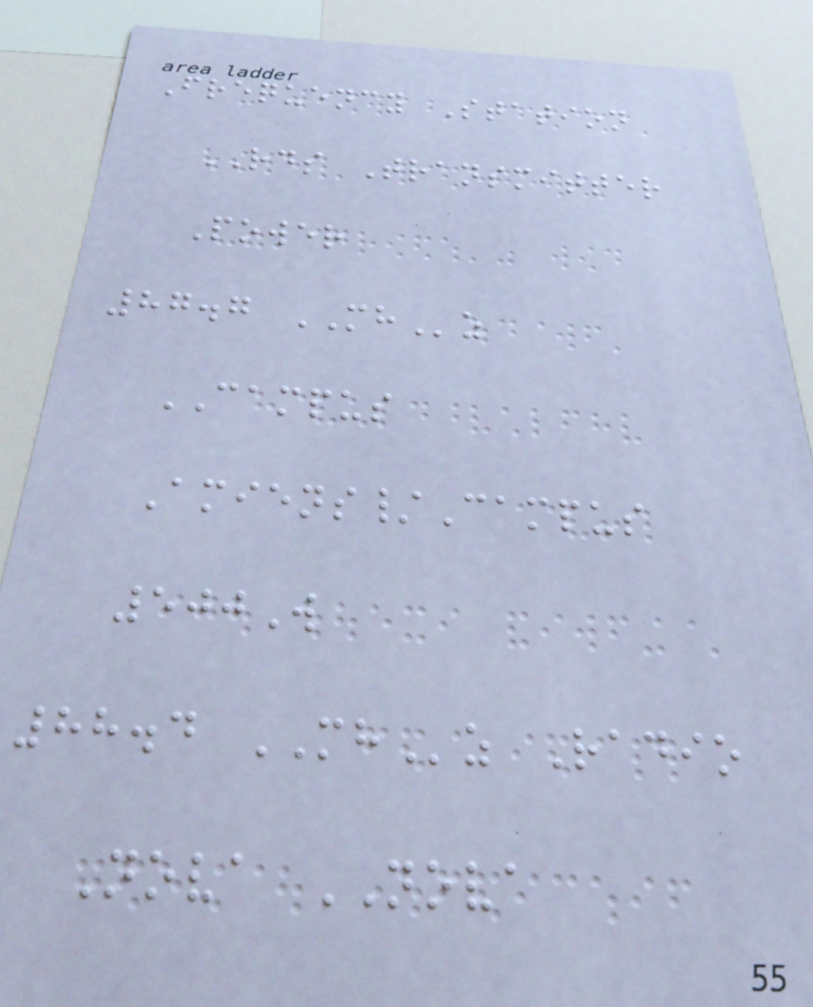Frequency Station
RDS Transmitter
Power
87.7 MHz
CAMPUS
Amiens/Campus
500W
88.4 MHz Radio
Nova NOVA
